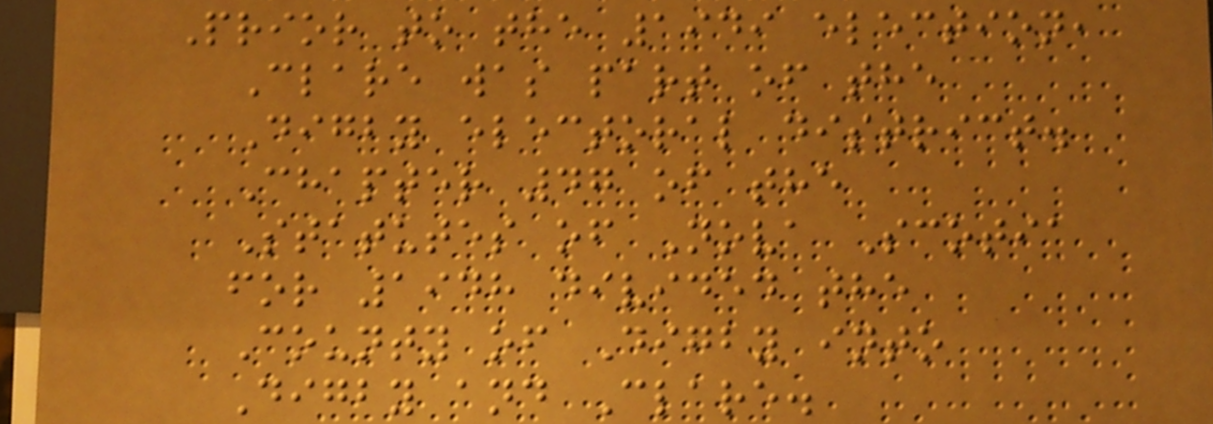Prior to the 1949 election,
Clare was part of the
Digby electoral district.
Chapter 47 of the
Statutes of Nova Scotia
for 1948 divided the
County of Digby into
Digby and Clare.
